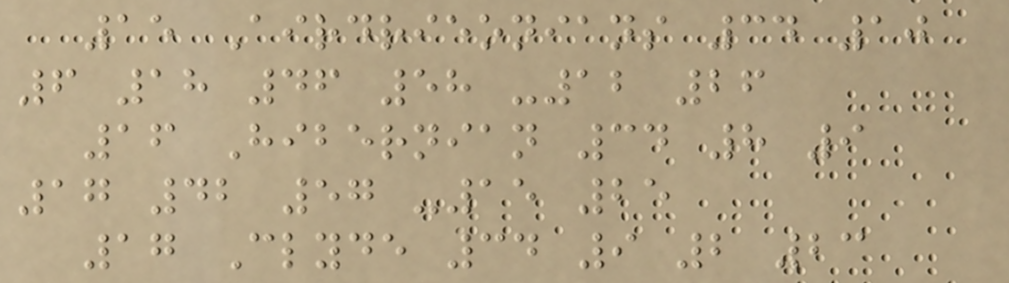15 Airdrieonians 34 10
6 18 46 58 -12 26
16 Hibernian 34 8 9
17 42 57 -15 25
17 Clyde 34 9 2 23
